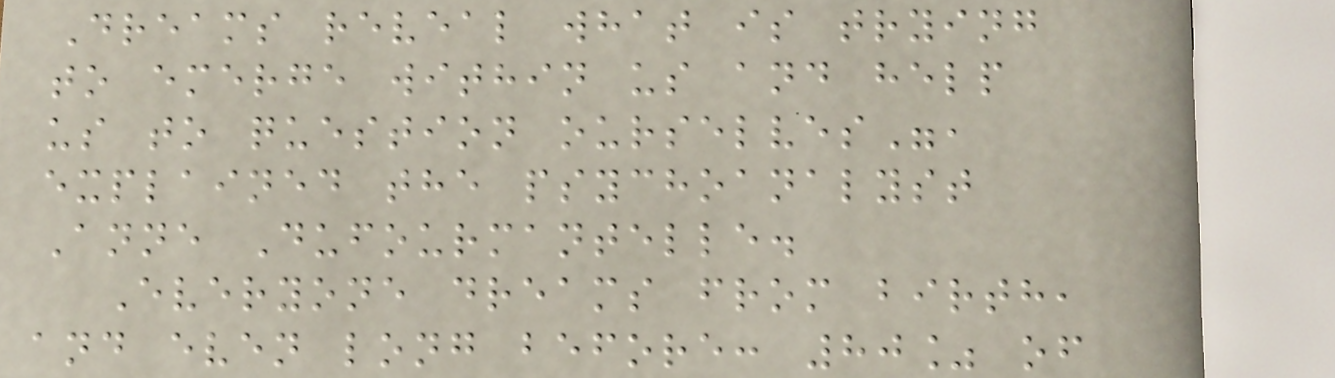Dreams reveal what is trying
to emerge within us and help
us to question ourselves",
explained the psychoanalyst
Anne Dufourmantelle.
Everyone dreams from birth,
and even long before: 80% of
